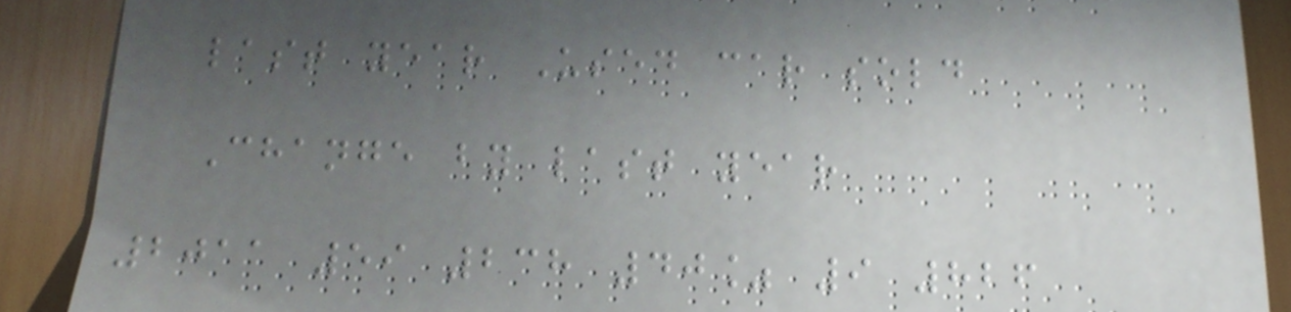last year Used car sold
Change by last year
2011 59 238 40% 9 826
